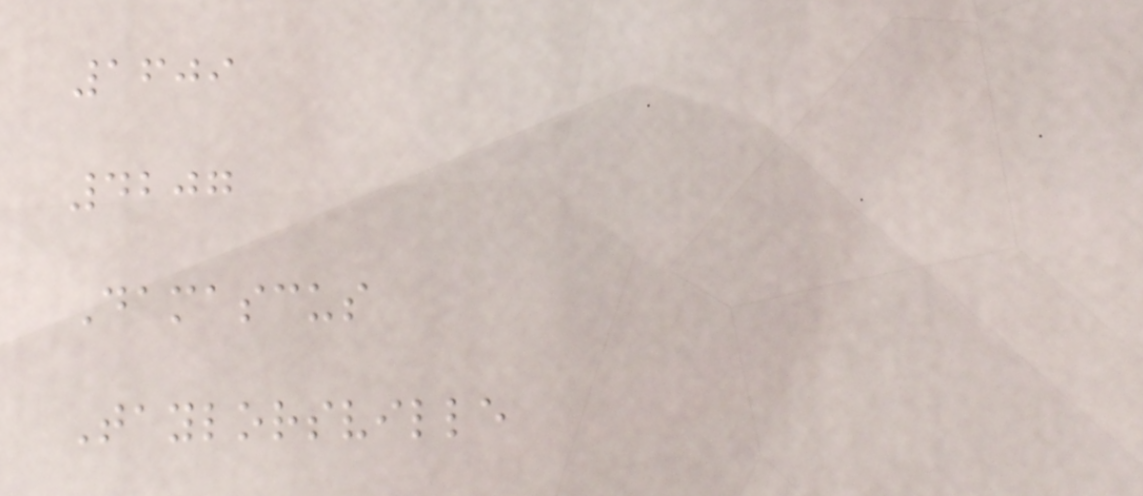1609
4207
Damascus
Taylorsville
